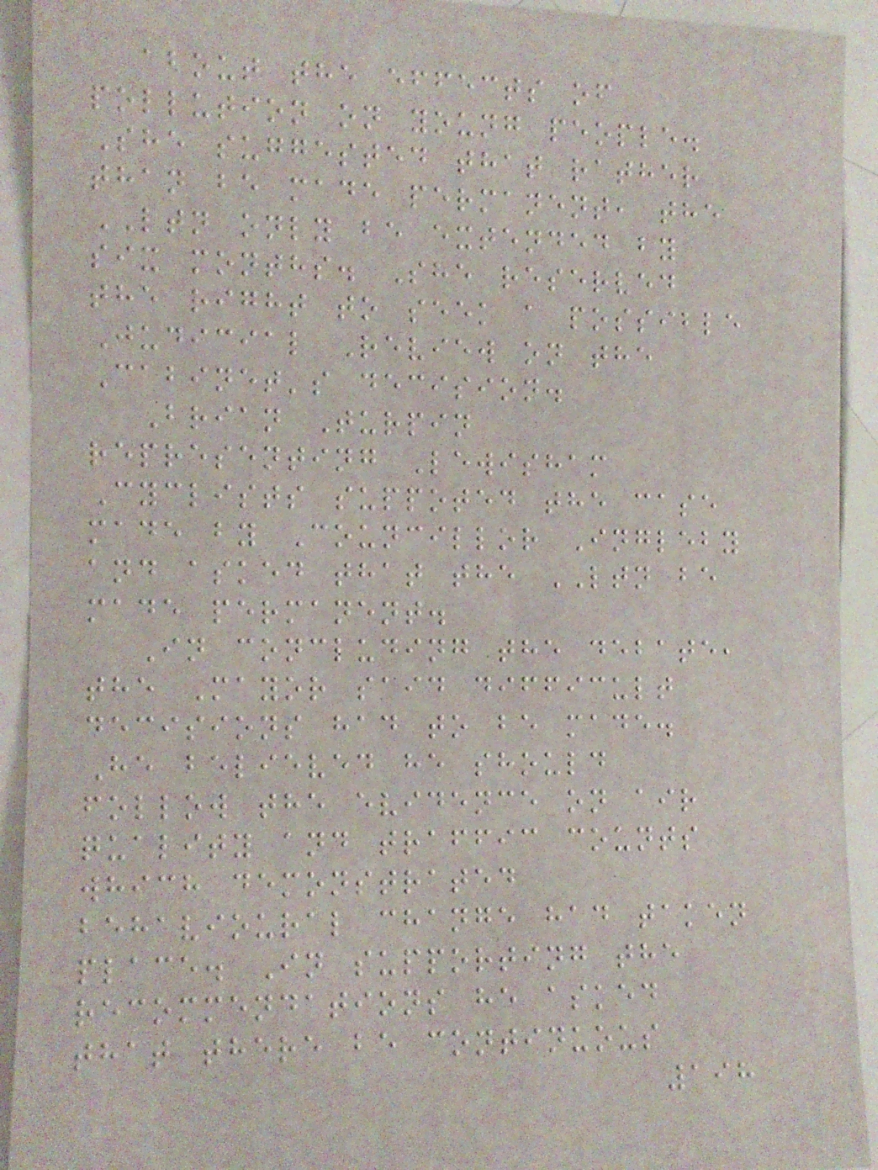about the effects of
pollution on young people.
She suggested that rather
than be made permanent, the
LTN only be extended by
six months. She reserved
the right to seek a possible
Judicial Review on the
Cabinet's decision.
Brian Turpin
representing Lewisham
Cyclists suppoted the case
made by Councillor Ingleby
and asked that the LTN be
made permanent.
In concluding the debate,
the Mayor said difficult
decisions had to be made.
He believed he should
follow the evidence on air
quality and traffic counts
which demonstrated
behavioural change had taken
place. In supporting the
recommendations he asked
that there be continuous
198
